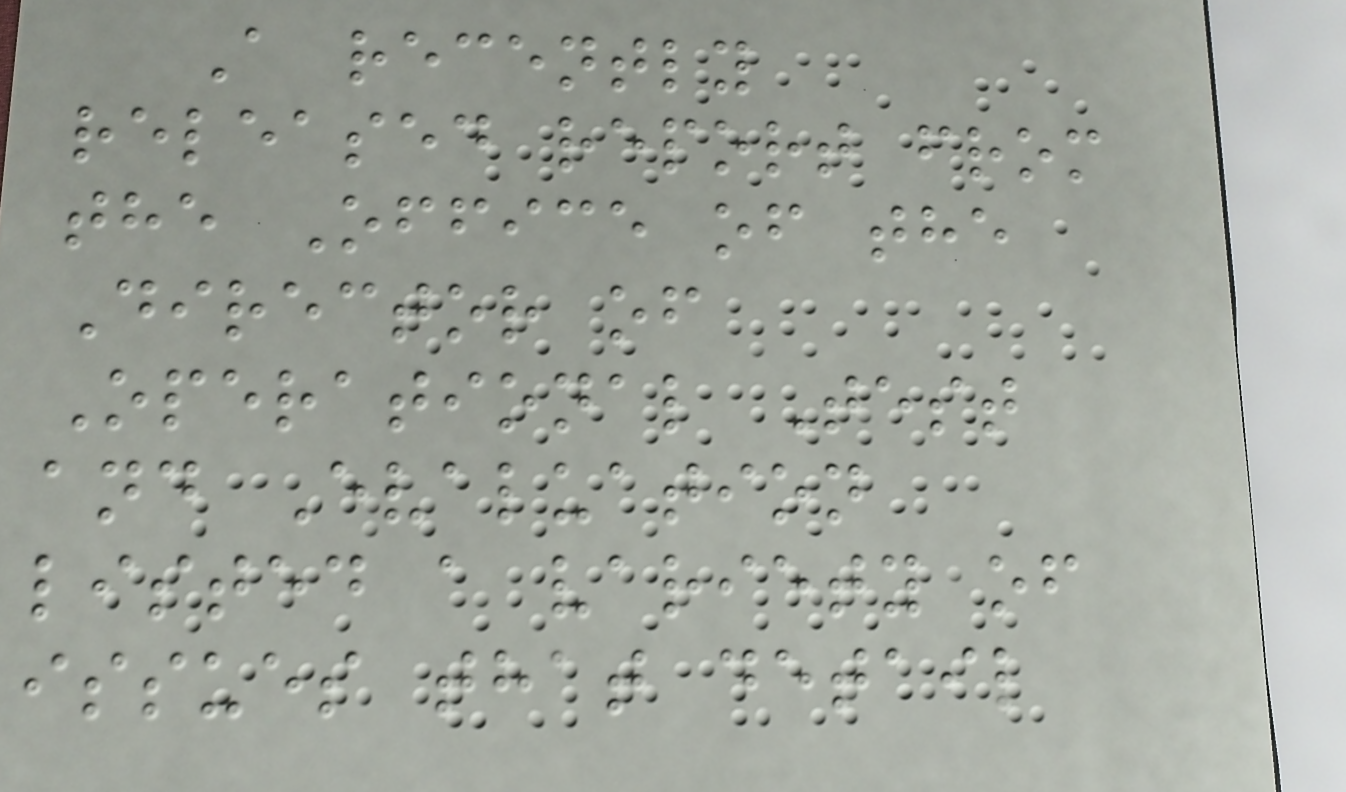A recently
released report from
the Office of the
Director of
Operational Test
and Evaluation
listed a variety of
issues that detail
